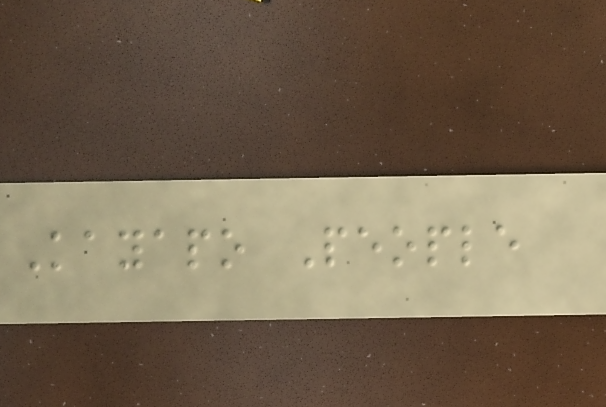Kayapo People
